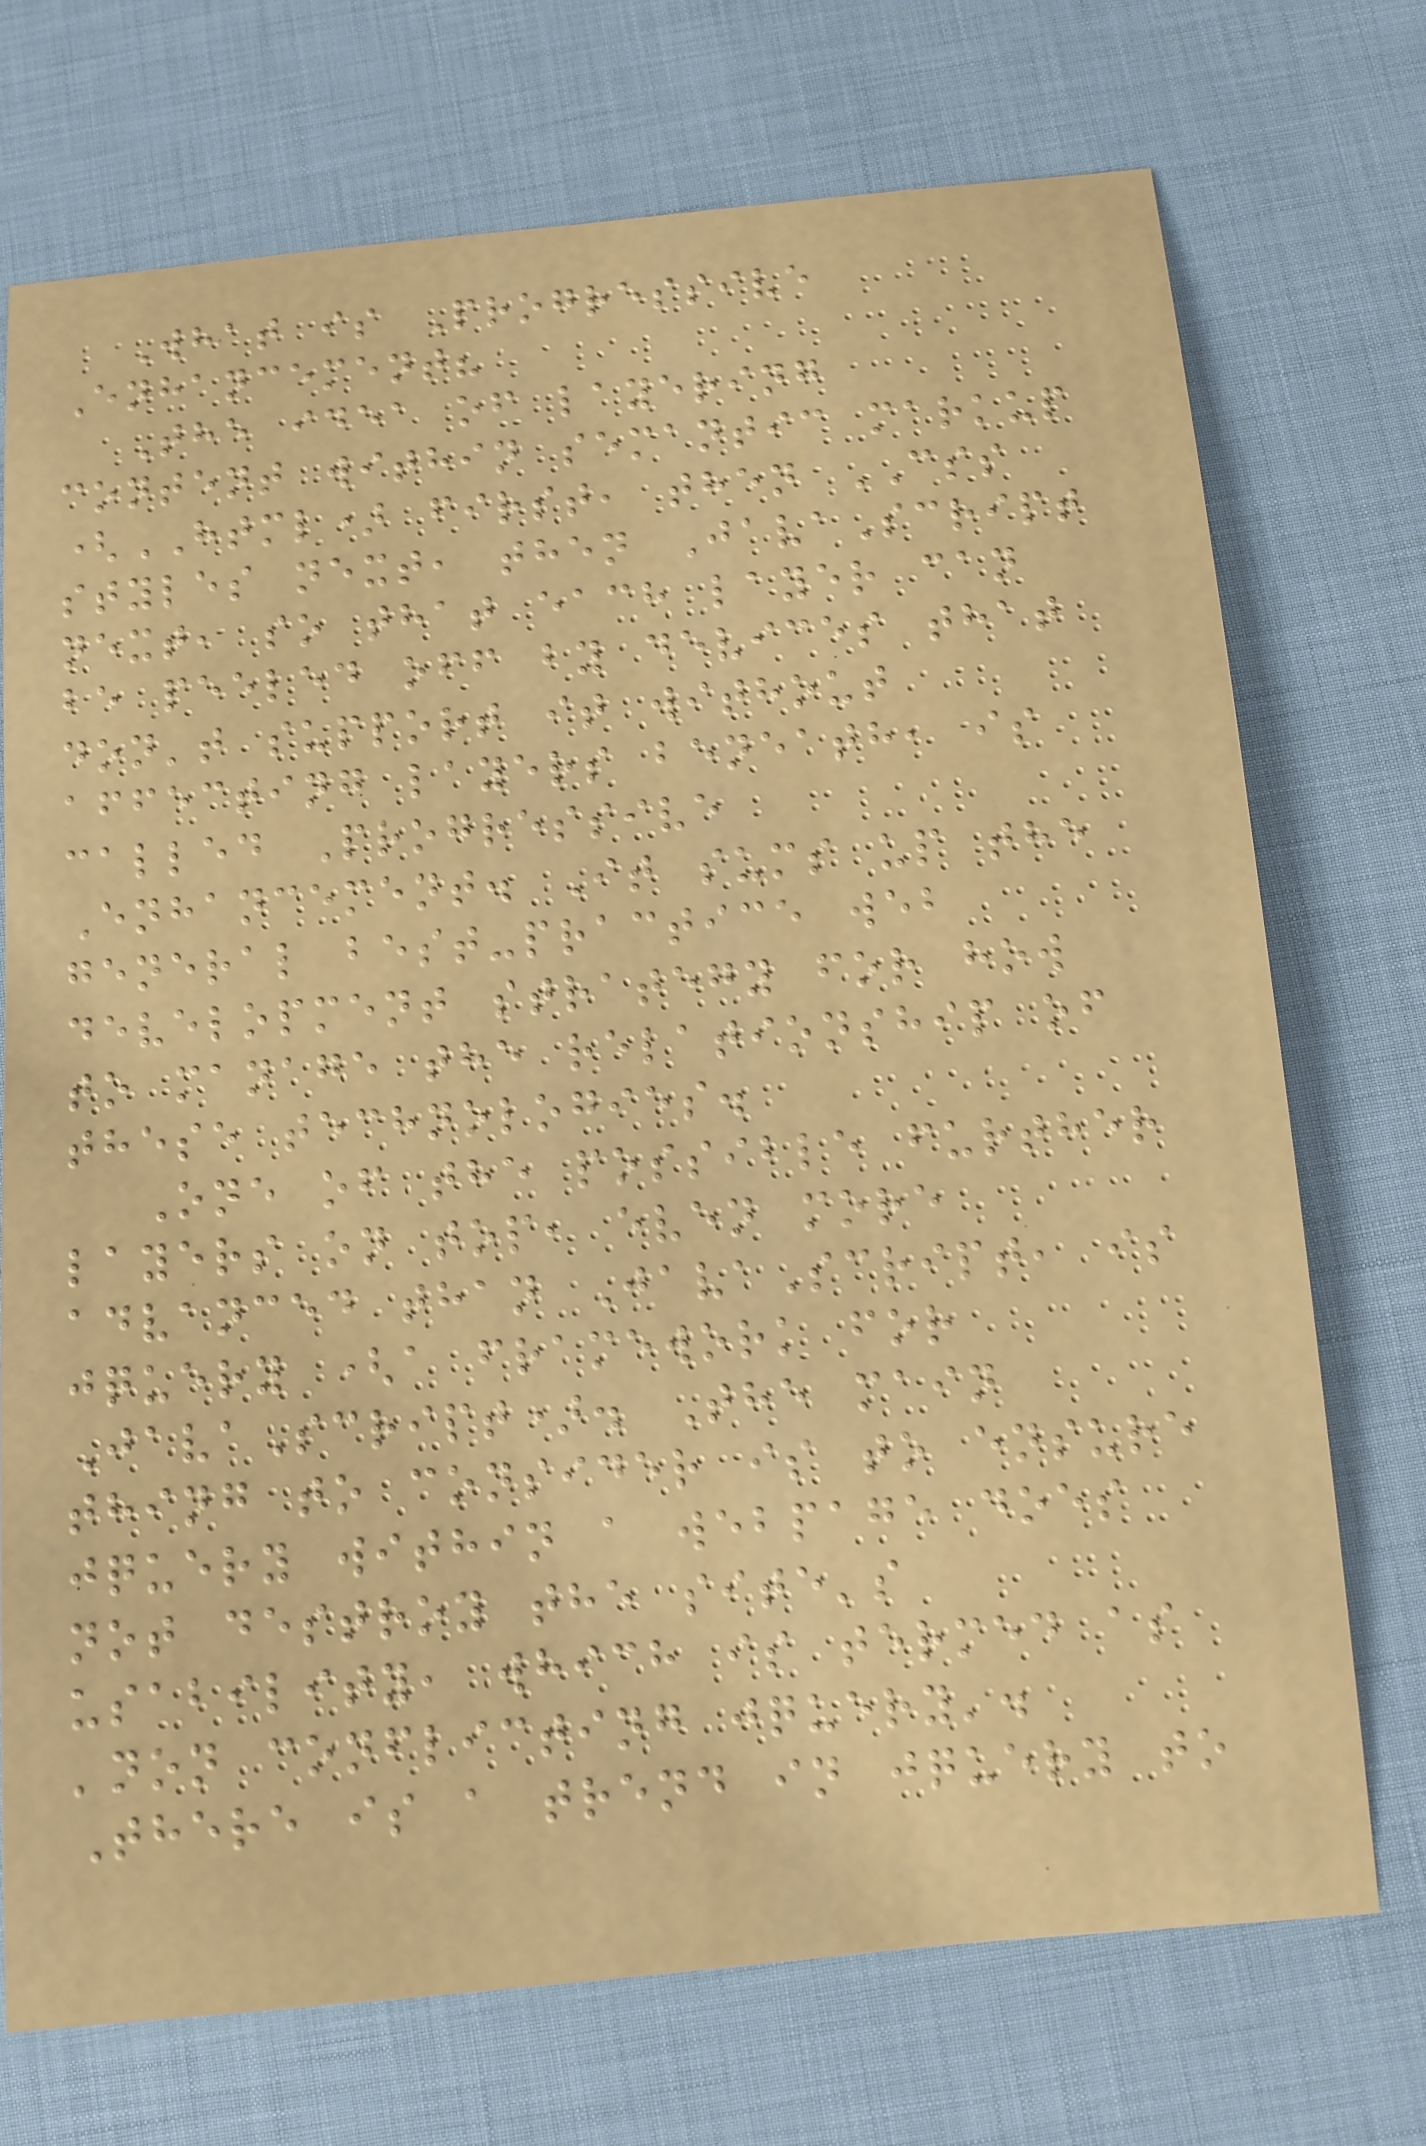What is Progressive
Enhancement?
The idea of layering
content within semantic markup
(HTML) first, then CSS
styles next, then JavaScript
next, so that each layer can
be peeled off by devices that
don't support it without
affecting layers beneath, is
called Progressive
Enhancement. It sums up the
general best-practice web
development strategy for how
to manage the relationship of
these technologies.
One of the possible further
layers on top, even more
advanced than JavaScript, is
jquery (a framework for
JavaScript). The main
thing to consider is to ensure
jquery within a webpage does
not destroy the site's
usability, which is termed as
'non conflicting jquery'.
There is a trend in jquery to
